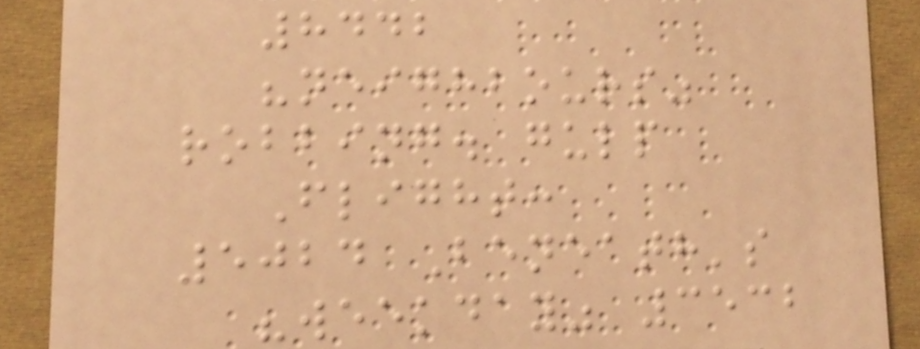8442
"neighbours"
robbing. gulp
Flight:
5024 Beneath's
"weekday" 3532
